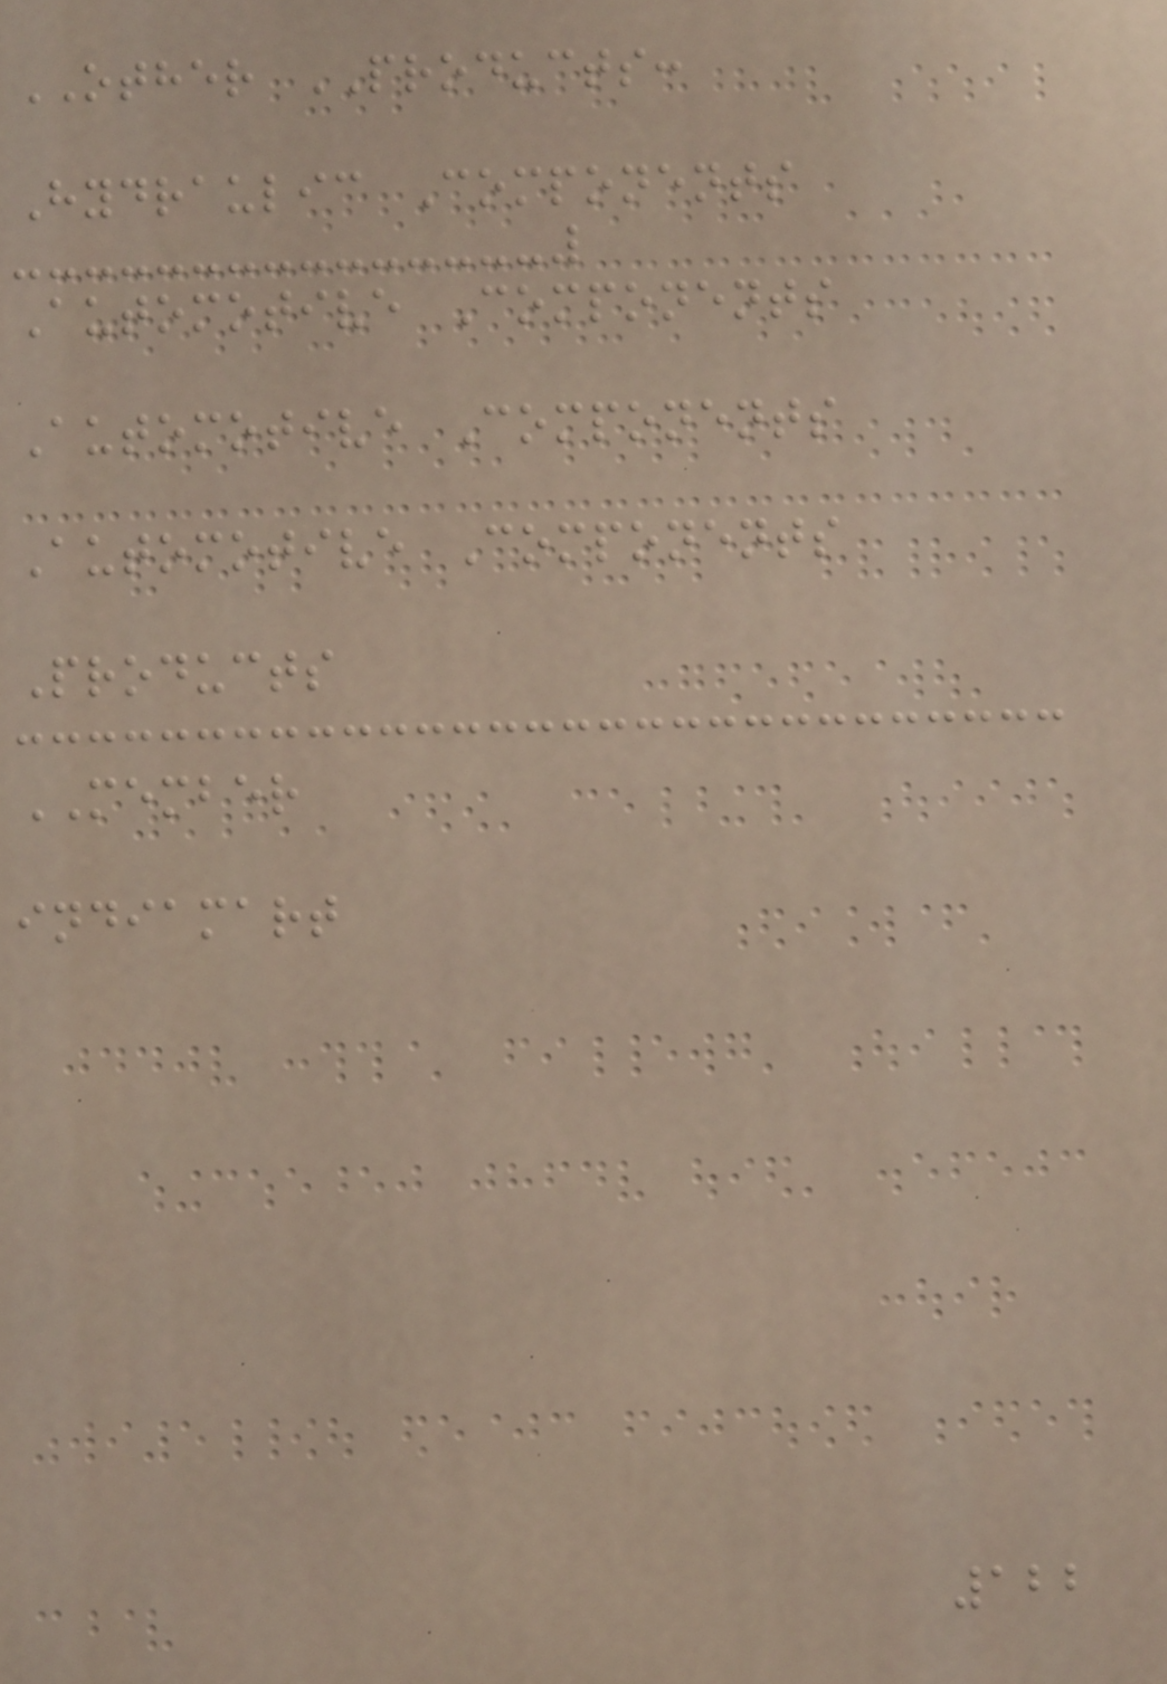OTHER PRODUCTS:
Hydraulic Components
Automotive Components
Automotive Components
Automotive Components
Products
MEMBER
indiamart
122
